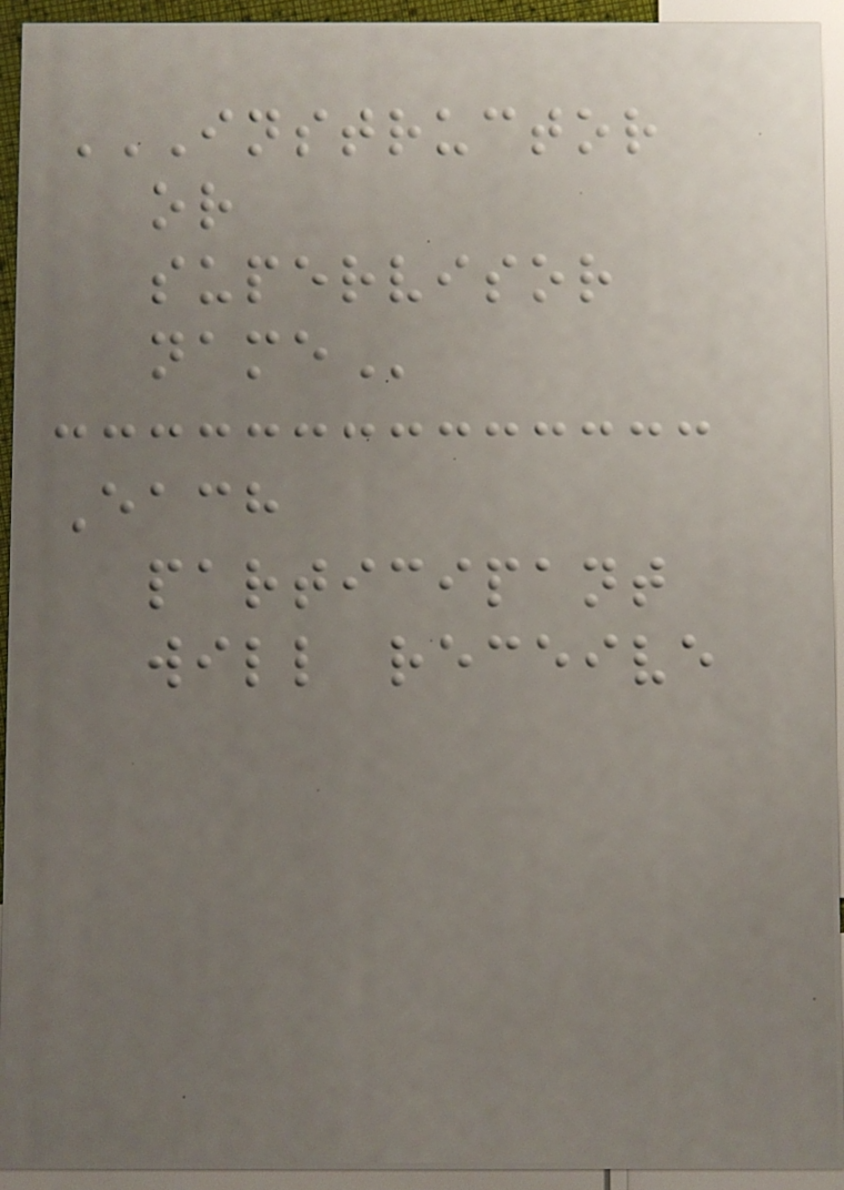INSTRUCTOR
OR
SUPERVISOR
NAME
Each
participant
will receive
